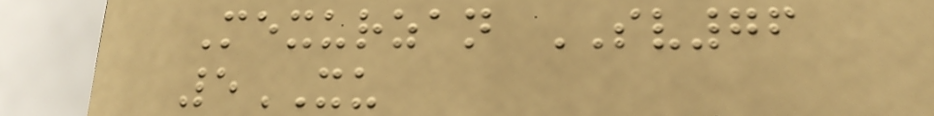Mexurzan SV76
5XU
